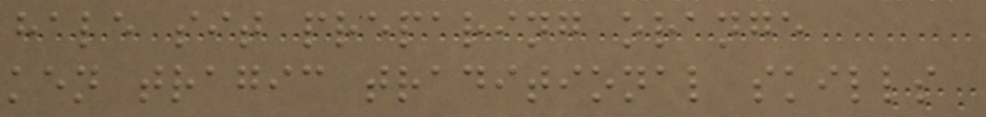hale sit preparing orange
ken tragic traditional skills
